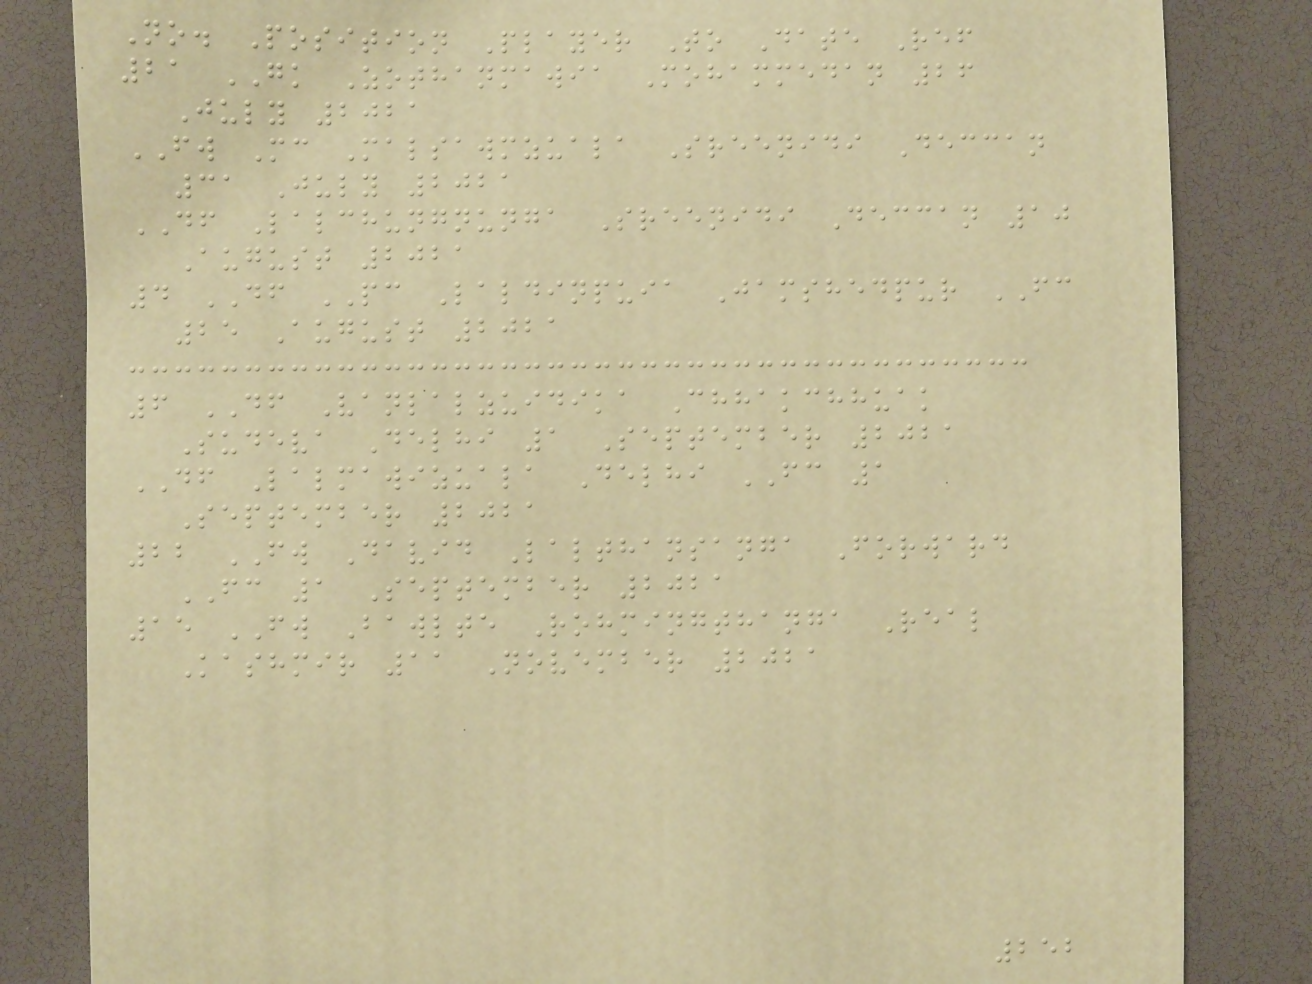No. Position Player To Date Ref
21 GK Zothanmawia Mohammedan 26
July 2021
FW Mc Malsawmzuala Sreenidi Deccan
31 July 2021
DF Lalchungnunga Sreenidi Deccan 10
August 2021
4 DF PC Laldinpuia Jamshedpur FC
25 August 2021
6 DF Vanlalzuidika Chhakchhuak
Sudeva Delhi 1 September 2021
DF Lalmawizuala Delhi FC 1
September 2021
22 FW David Lalthansanga Forward
FC 1 September 2021
15 FW Bawlte Rohmingthanga Real
Kashmir 11 November 2021
252
